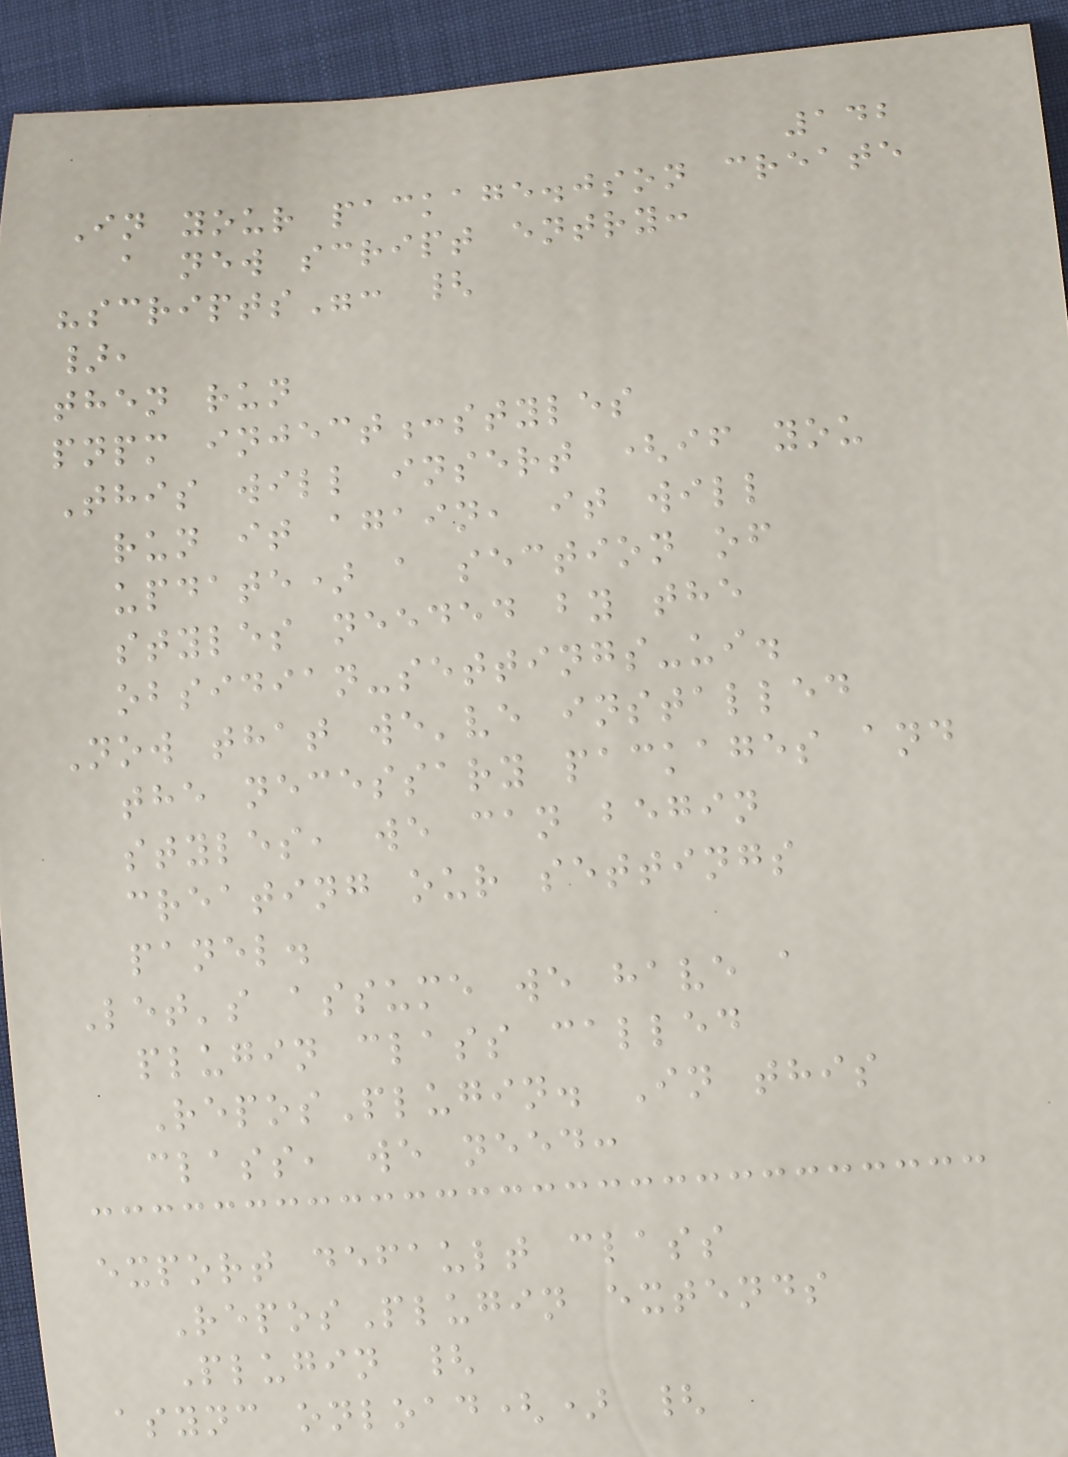142
In your package.json create
a new script entry:
"scripts": {
},
then run
pnpm inject:styles
This will insert (if you
run it again, it will
update) a section of
styles needed by the
obsidian-settings-ui.
Now that we've installed
the necessary packages and
styles, we can begin
creating our settings
panel.
Let's assume we have a
plugin class called
ReposPlugin. In this
class, we need:
export default class
ReposPlugin extends
Plugin {
async onload() {
